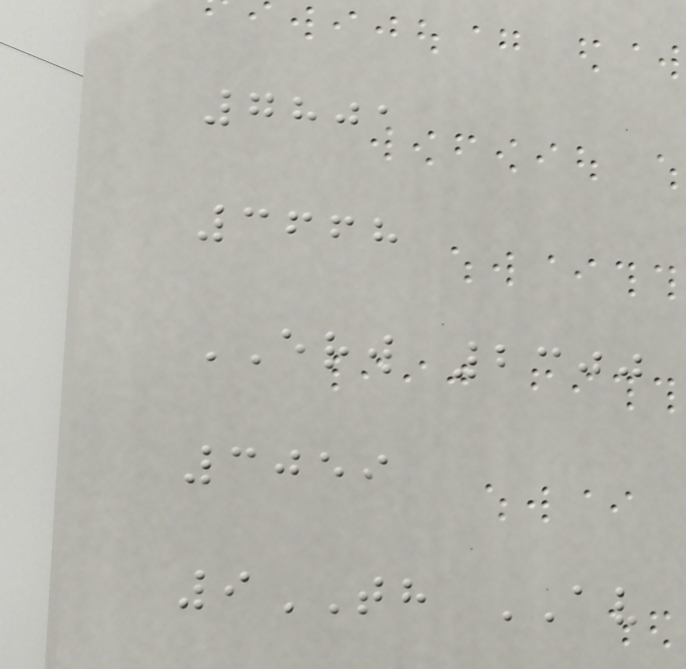7801
3668
ERW 2300
3059
9TH AV
